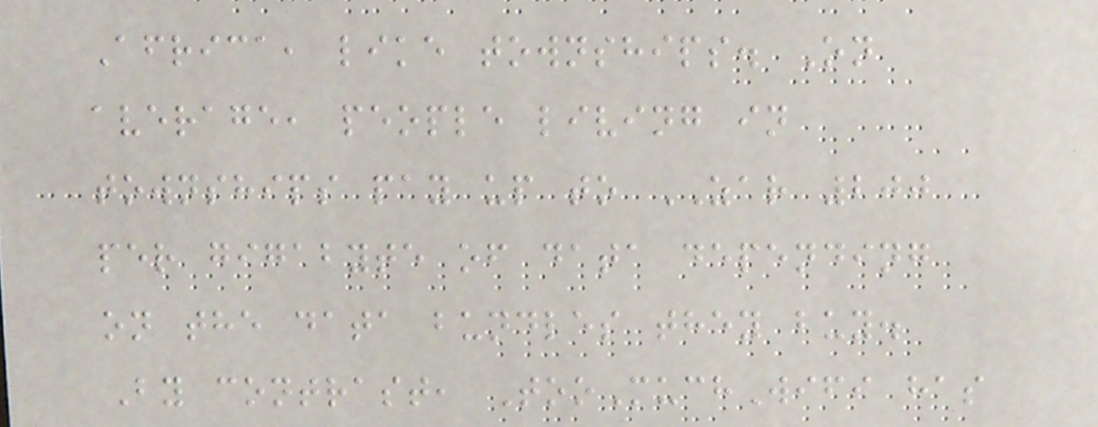Africa, like townships. On
average, people living in
townships pay up to ZAR 200
per gigabyte of data depending
on the data bundles they buy.
By contrast, TooMuchWifi has
